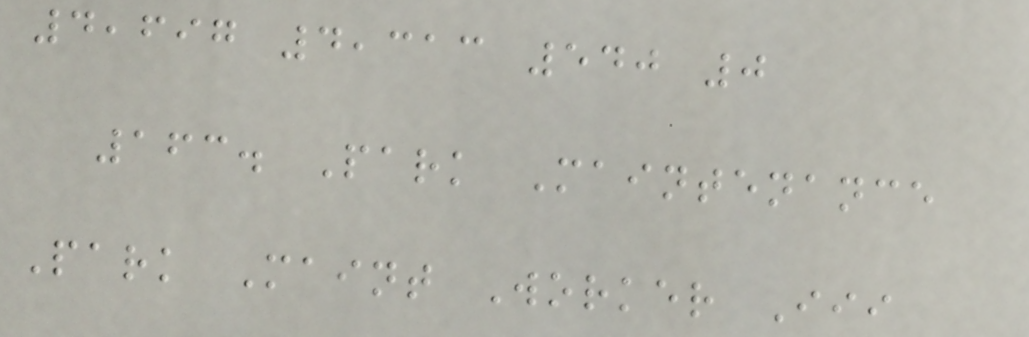4,697 4,313 540 0
163. Park Maintenance
Park Maint Worker Iii
